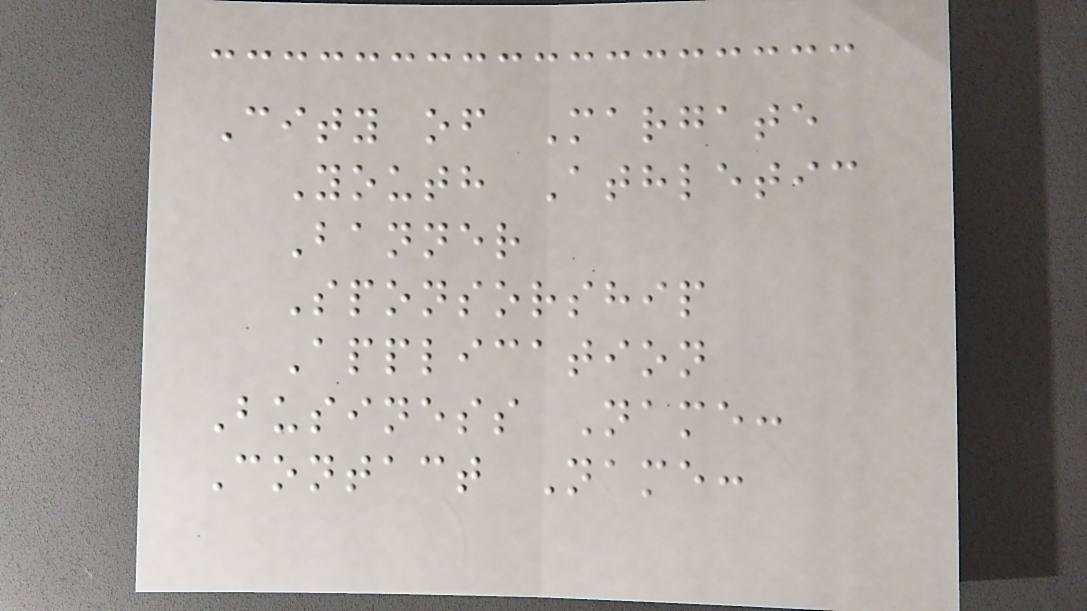City of Margate
Youth Athletic
Banner
Sponsorship
Application
Business Name:
Contact Name:
